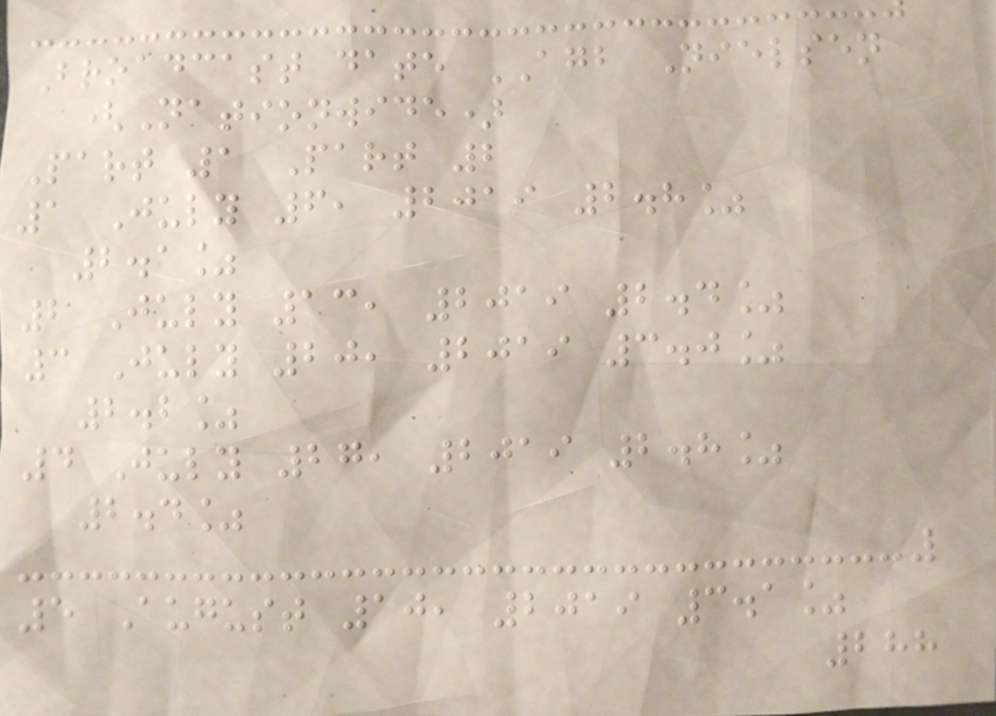Broadcast date AGB Nielsen
(Nationwide)
Part 1 Part 2
1 July 6, 2019 2.8%
2.1%
2 July 13, 2019 2.4%
3 July 20, 2019 3.0%
2.2%
4 July 27, 2019 2.8%
2.4%
5 August 10, 2019 3.1%
288
